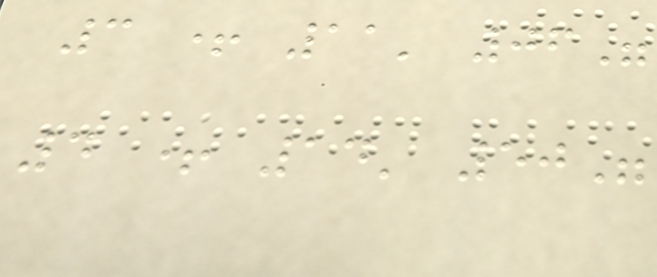3 + 11' 06"
4 + 14' 50"
